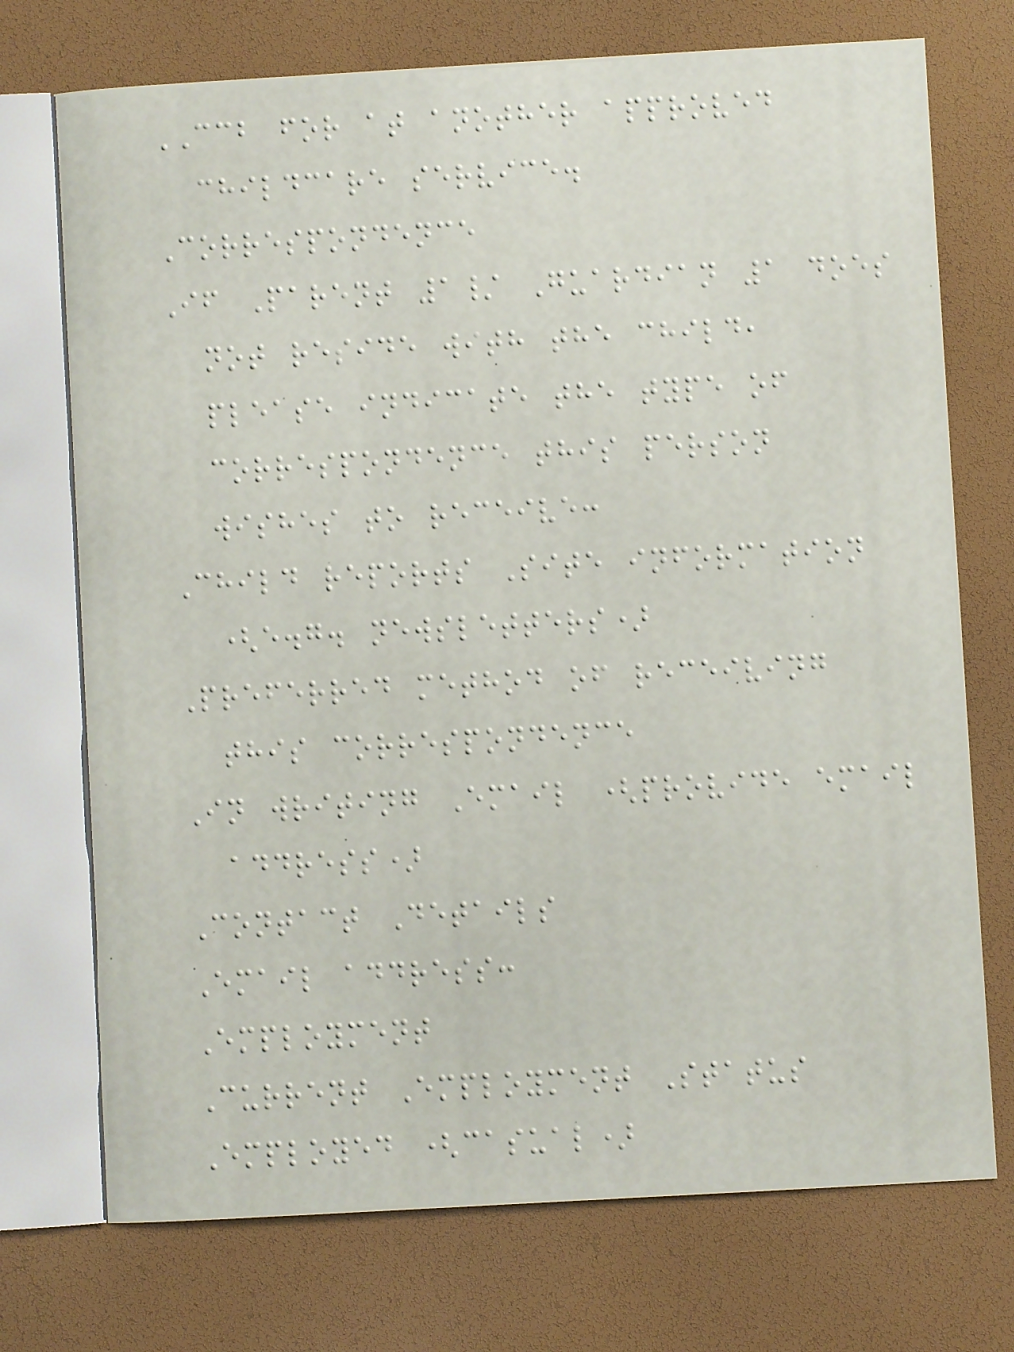CCB for at another approved
childcare service.
Correspondence
If Parent 1/ Guardian 1 does
not reside with the child,
please indicate the type of
correspondence this person
wishes to receive:
Child reports Site information
(e.g. newsletters)
Preferred method of receiving
this correspondence
In writing Email (provide email
address)
Contact Details
Email address:
Employment
Current Employment Status
Employed (casual)
